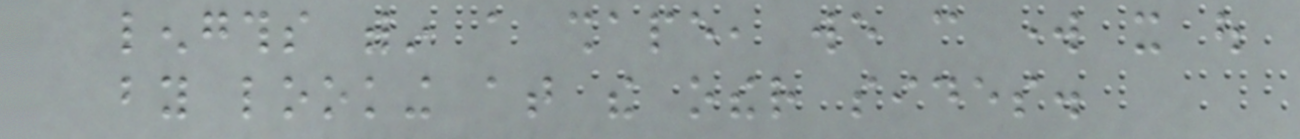lengths within a shape, we can work it out
by looking at the other sides.
